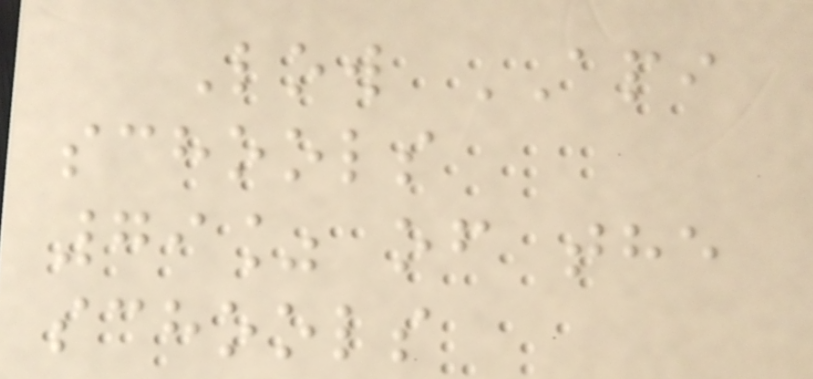Low API
schools
79% of the
schools
